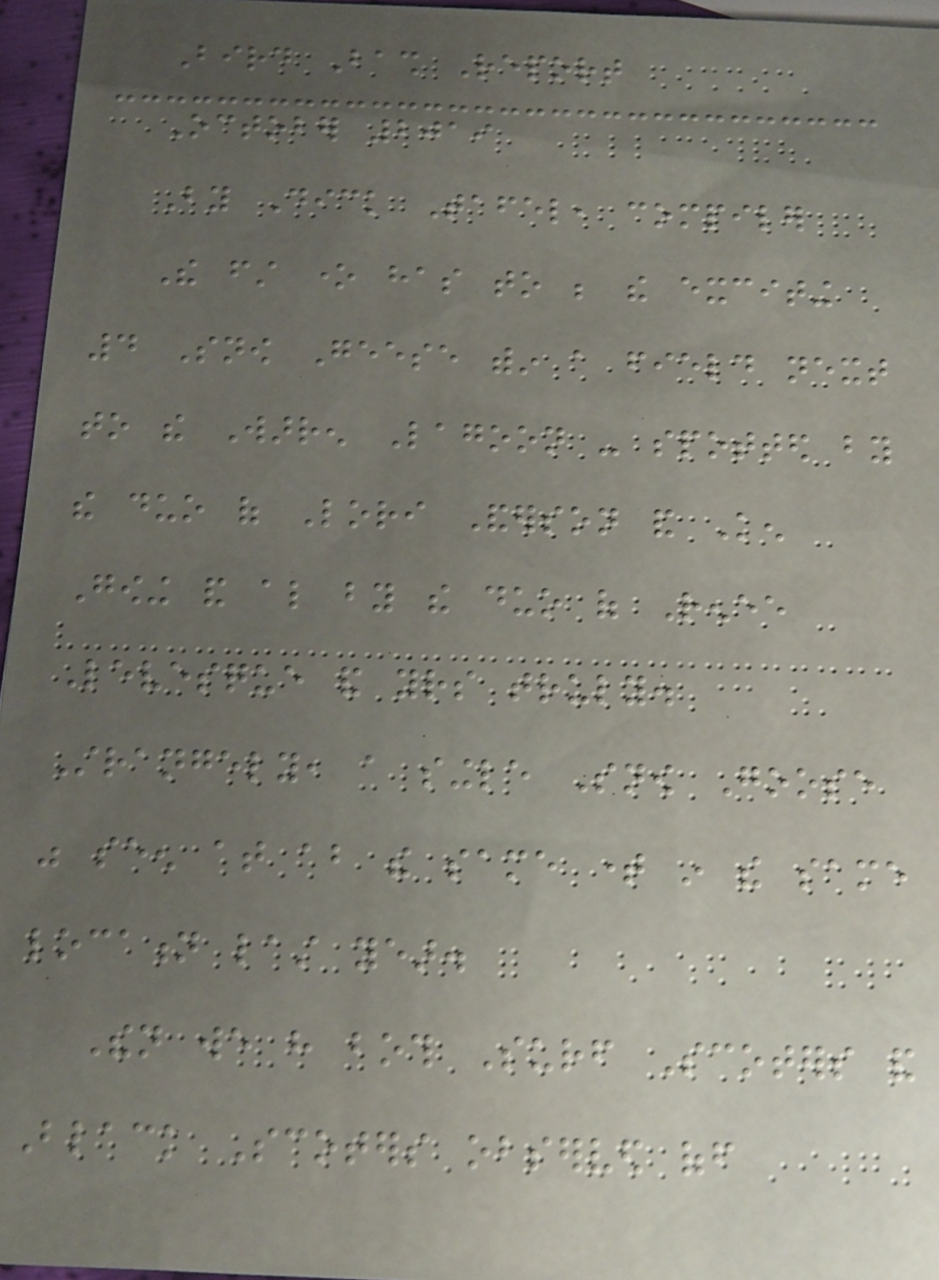Bird Bash Report
October 2019
By Dick Tafel, compiler
The first one has to be the exciting
4 Snow Geese within a field next
to the Warren Lagoon - spotted by
the duo of Lori Anderson and Ken
Gowing and also by the duo of Renee
Levesque and yours truly.
Strangely, a single Snow Goose
was seen at about the same time in the same
location last year.
Then we have both Surf Scoters and
Black Scoters observed off
